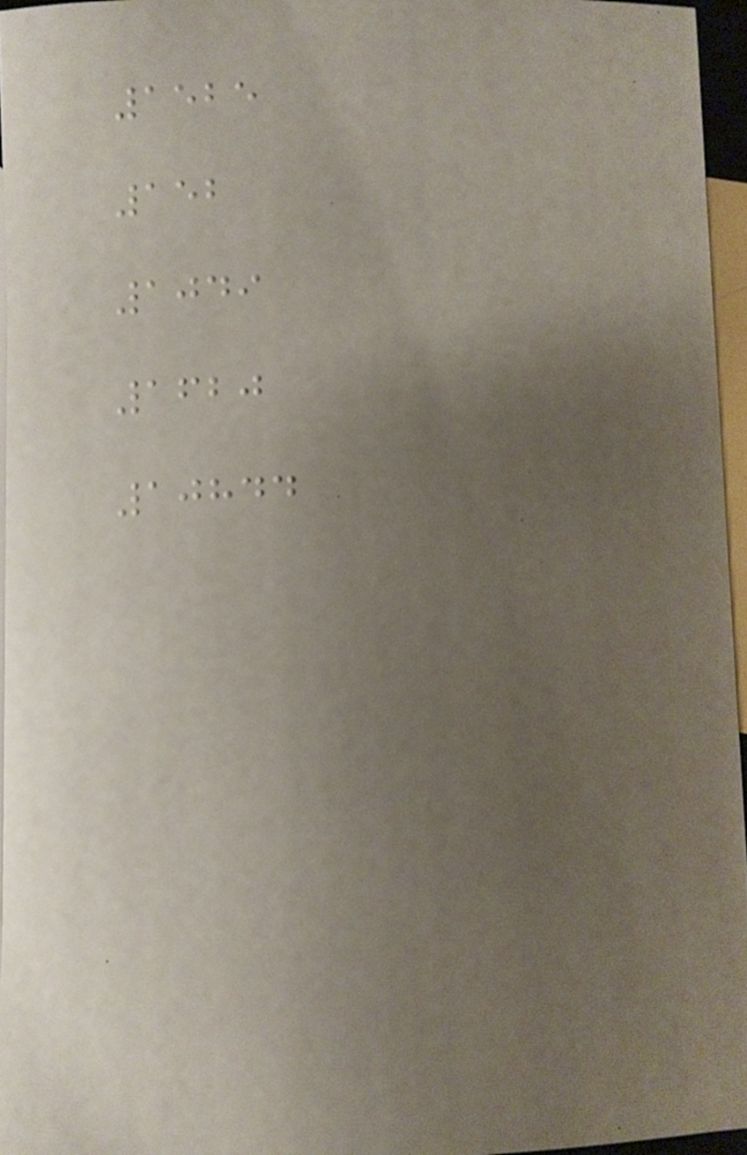1525
152
1049
1620
10844
